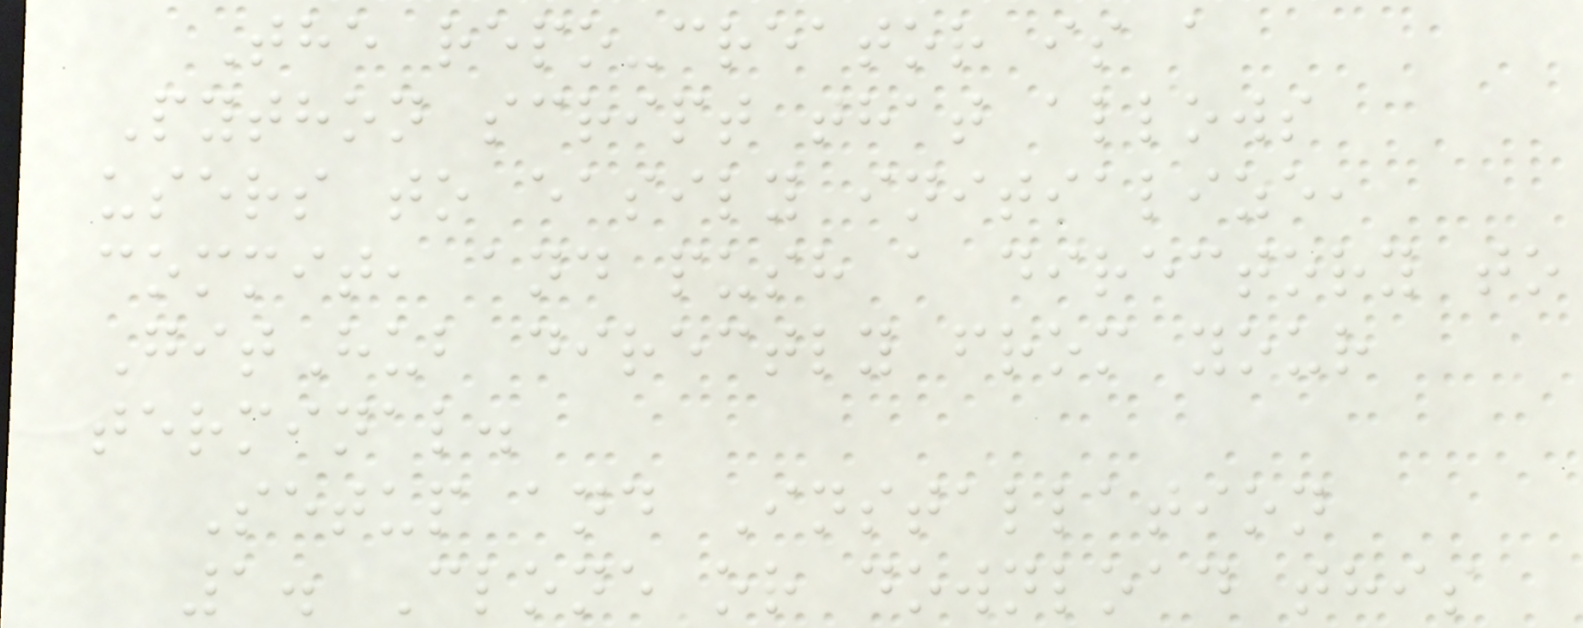The repo-creator is a
Python script that allows
users to easily initialize,
commit, and push a directory to
GitHub directly from your
terminal.
Setup and Installation
1. Clone or download this
